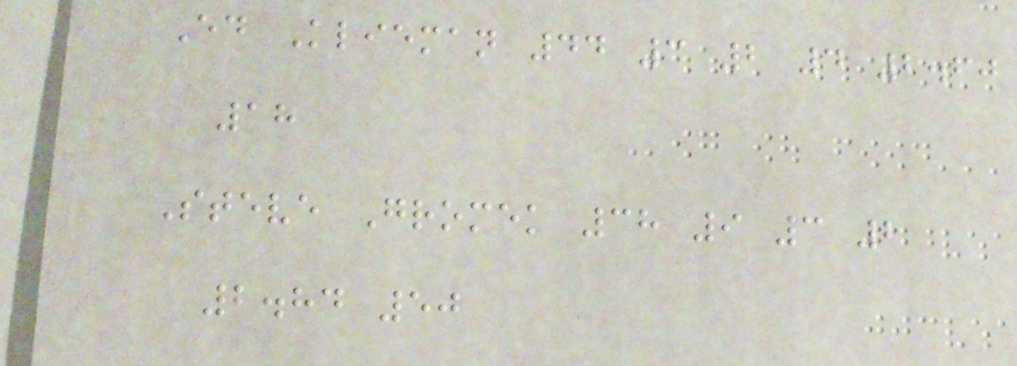Ed Klieman 44 3 2 4 2.60
18
Steve Gromek 38 9 3 2
2.84 50
